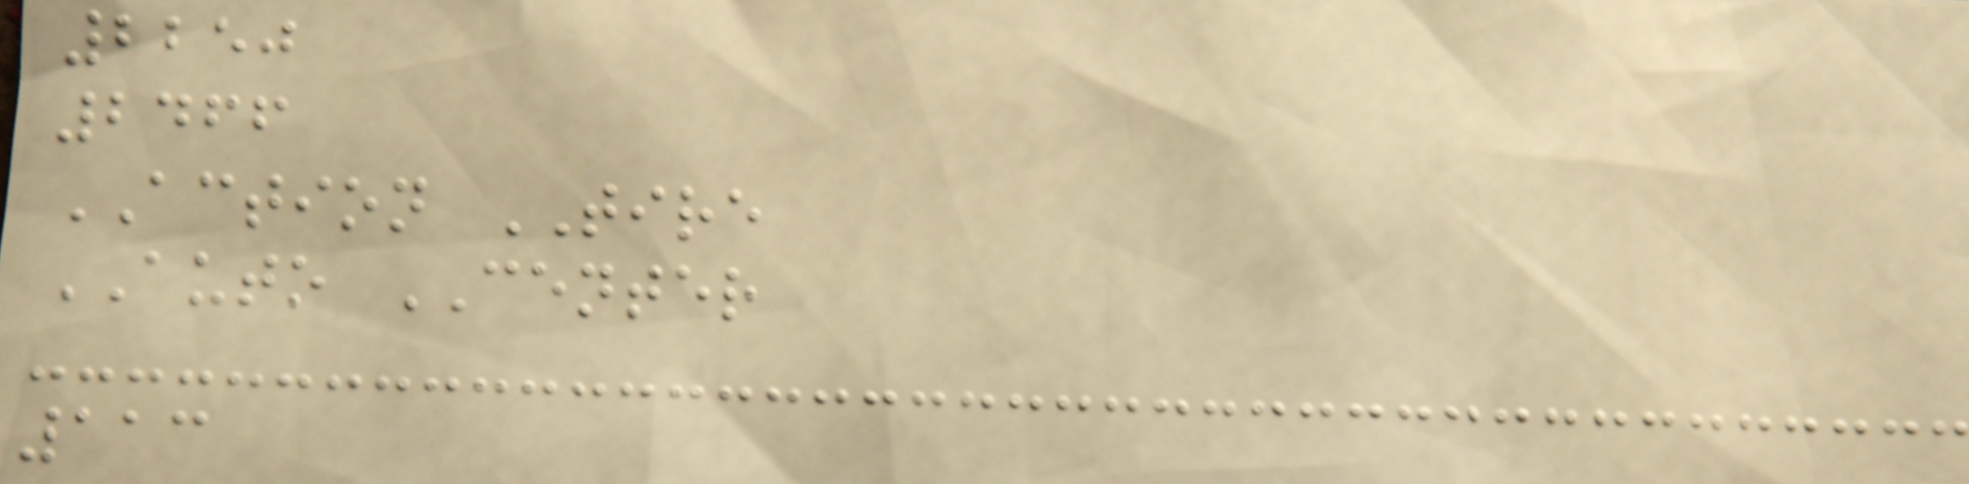2250
2466
ACTION TIRE
AUTO CENTER
113
